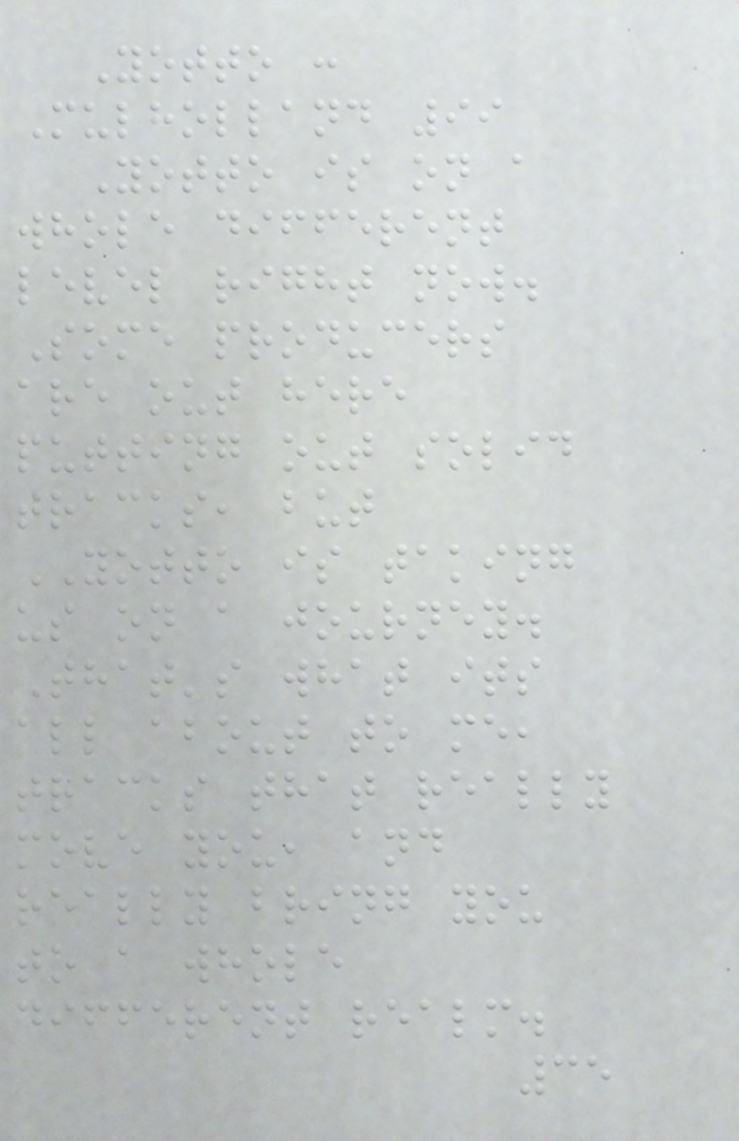Yotto :
Mulholland 99
Yotto is on a
whole different
level right now.
Some producers
are out here
putting out solid
tracks, but
YOTTO is taking
us on a journey.
That's what its
all about to me,
tracks that really
move you, and
really bring you
to a whole
different realm.
35
